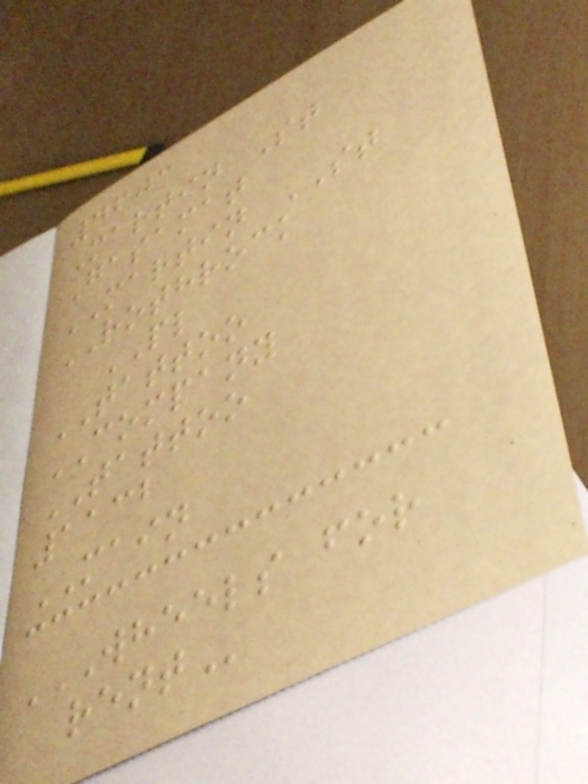4603
Martin St
Gasamat
MARTIN ST
ROTHROCK
PL
TATTOO
COMPANY
TATTOO
1132
MAIN
WHEELS FOR
RENT
